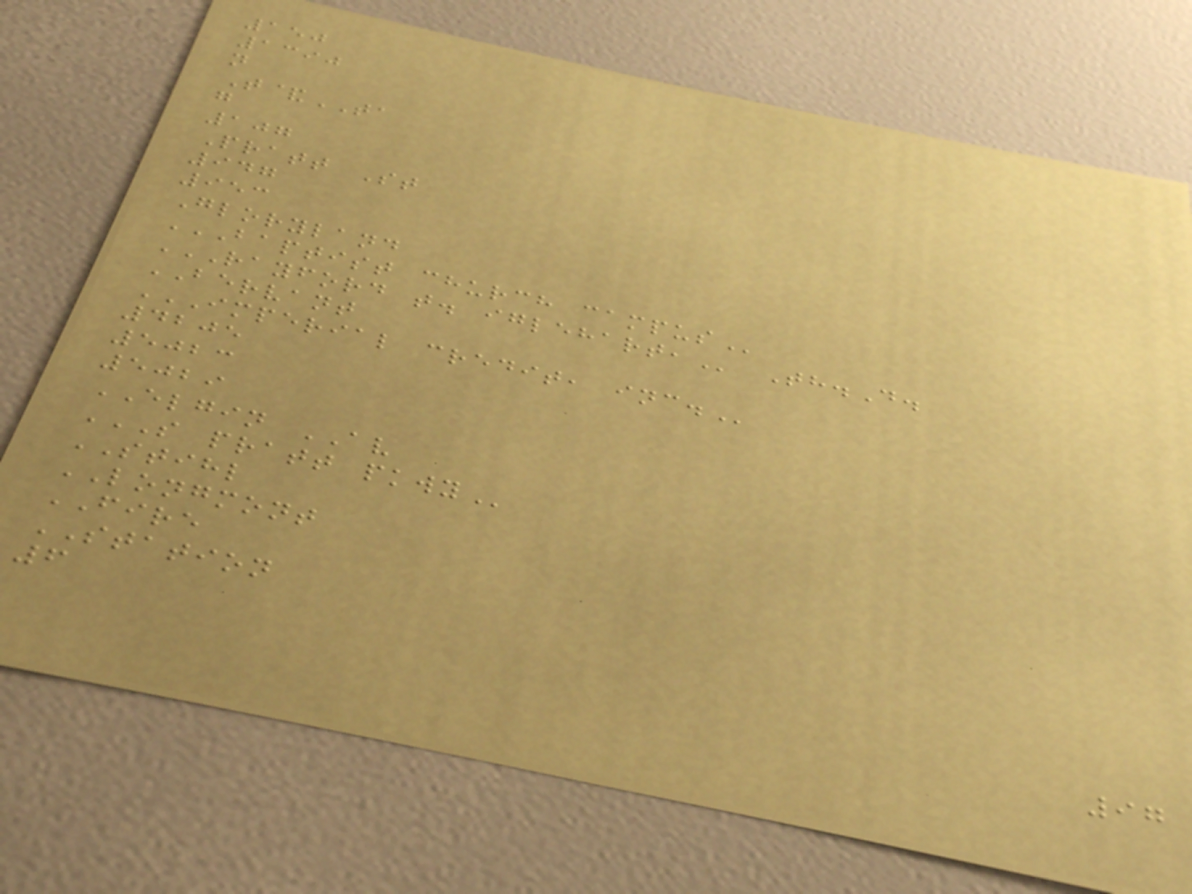150
1390
n
T&TA
g
107
Pratt St
947
953
Gloryland
BAPTIST CHURCH CAMPUS
RAYFORD T. IGLEHART, Th.D.
BERVANT
IMPERIAL CREDIT, INC.
4205
5023
5029
ELGIN AV
S PRATT PKWY
STIHL
LONGMONT
FIRE
STATION
6
97
